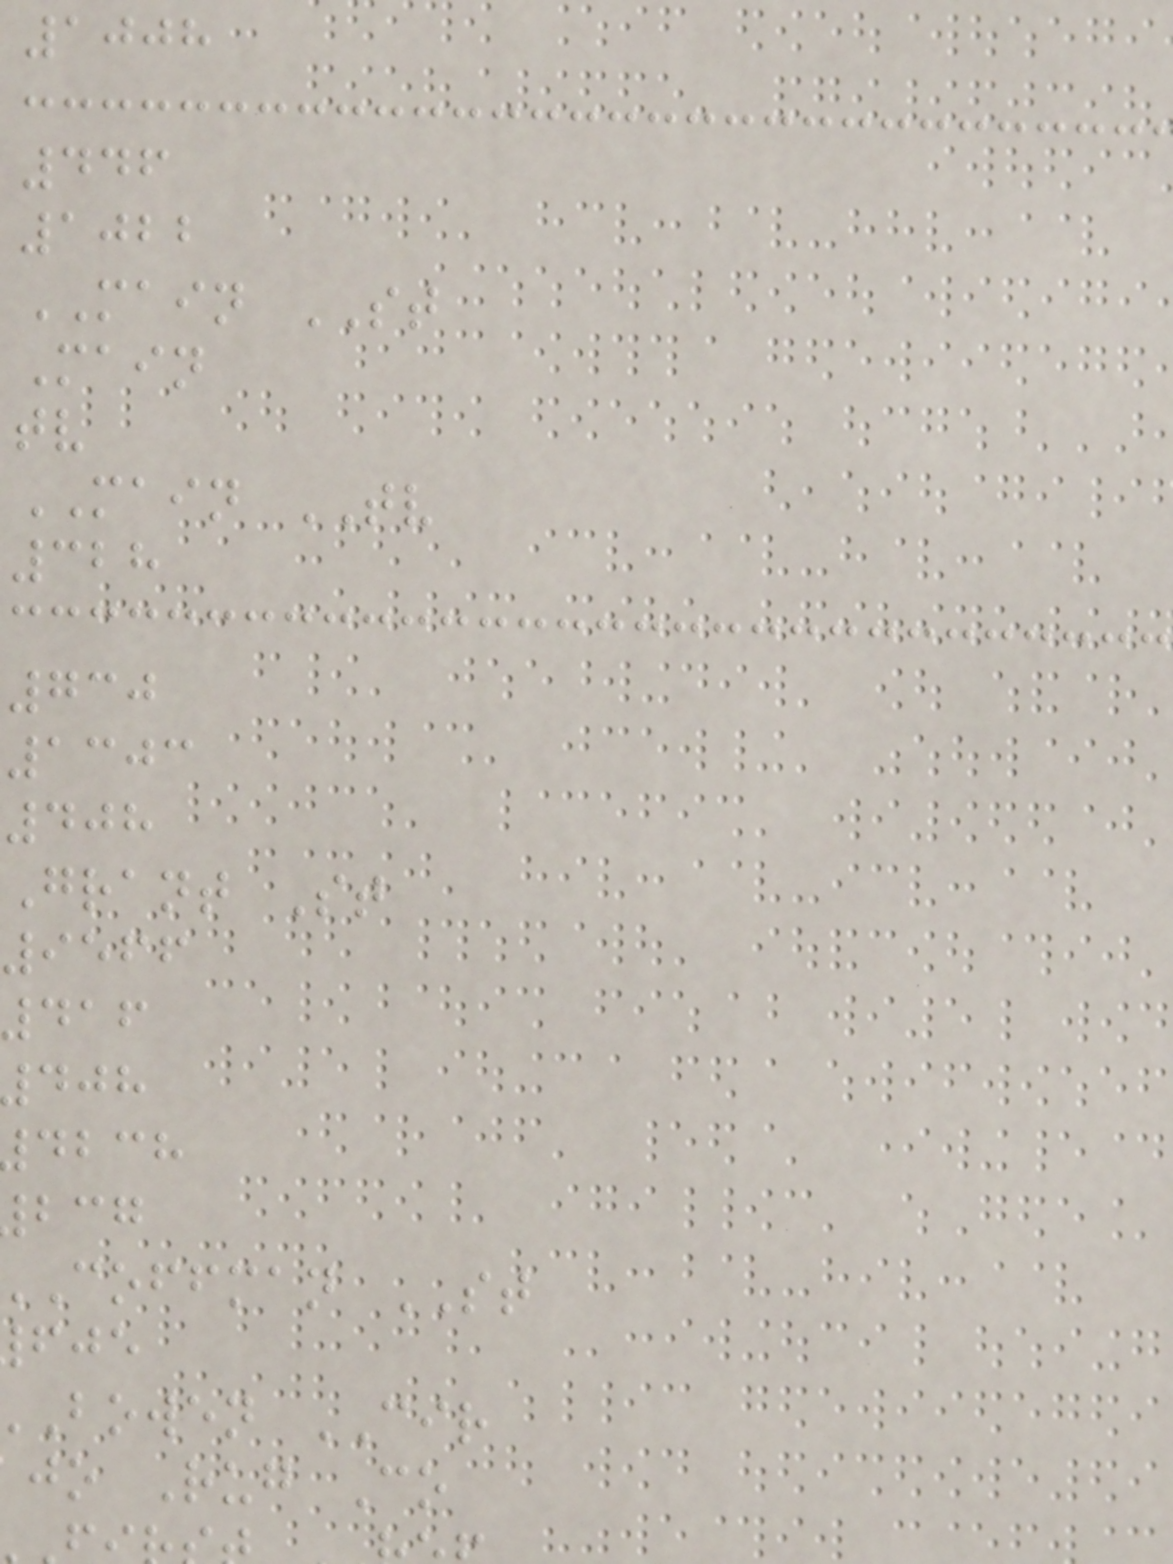1008
446
1022
MAIN ST
Main
tv
MAIN TV
328
730
1303
408
Grant St
9566
416
dbch
coffman ST
bowen CIR
jo Rug Co
